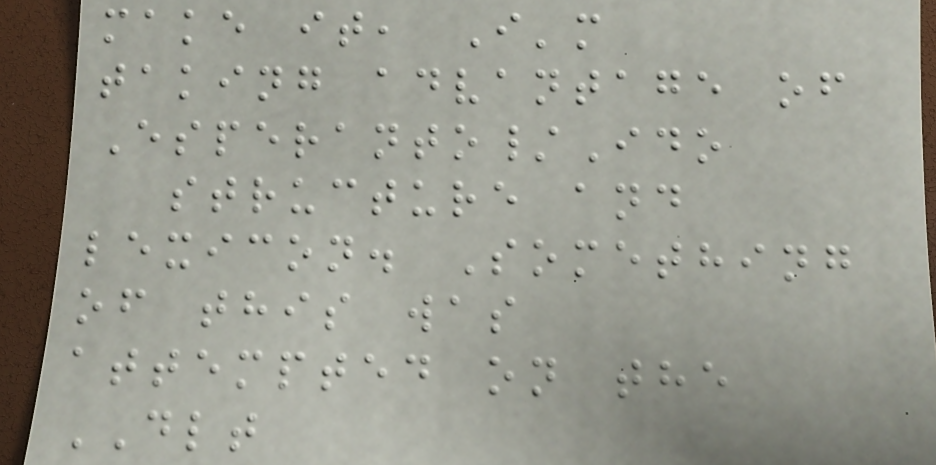make it, I'm
taking advantage of
Esperanto/Ido
structure and
lexicon. Something
of this was
attempted on the
DLT
